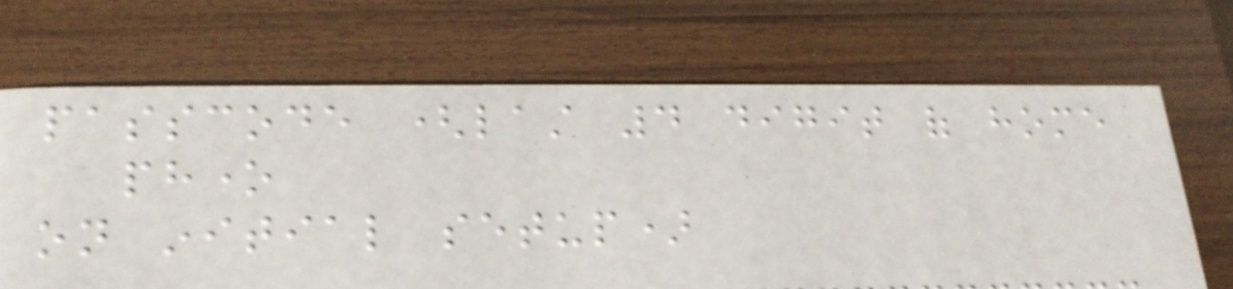passcode (last 4 digit of home
phone
on initial setup)
